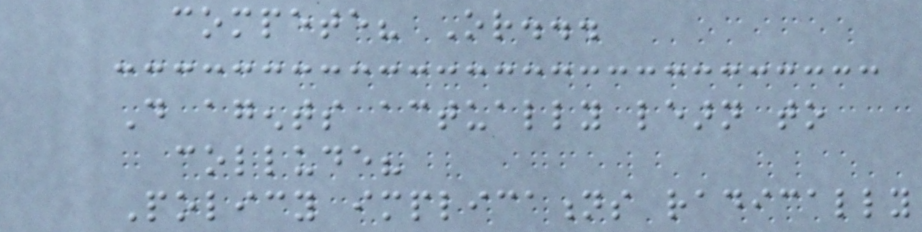compete? Or...
Do agents actually learn to
collude?
Policy implications radically
